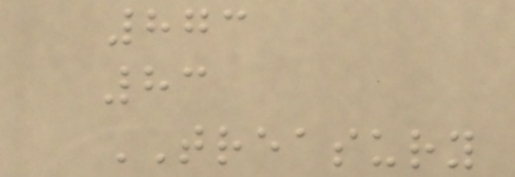873
83
TREASURY
